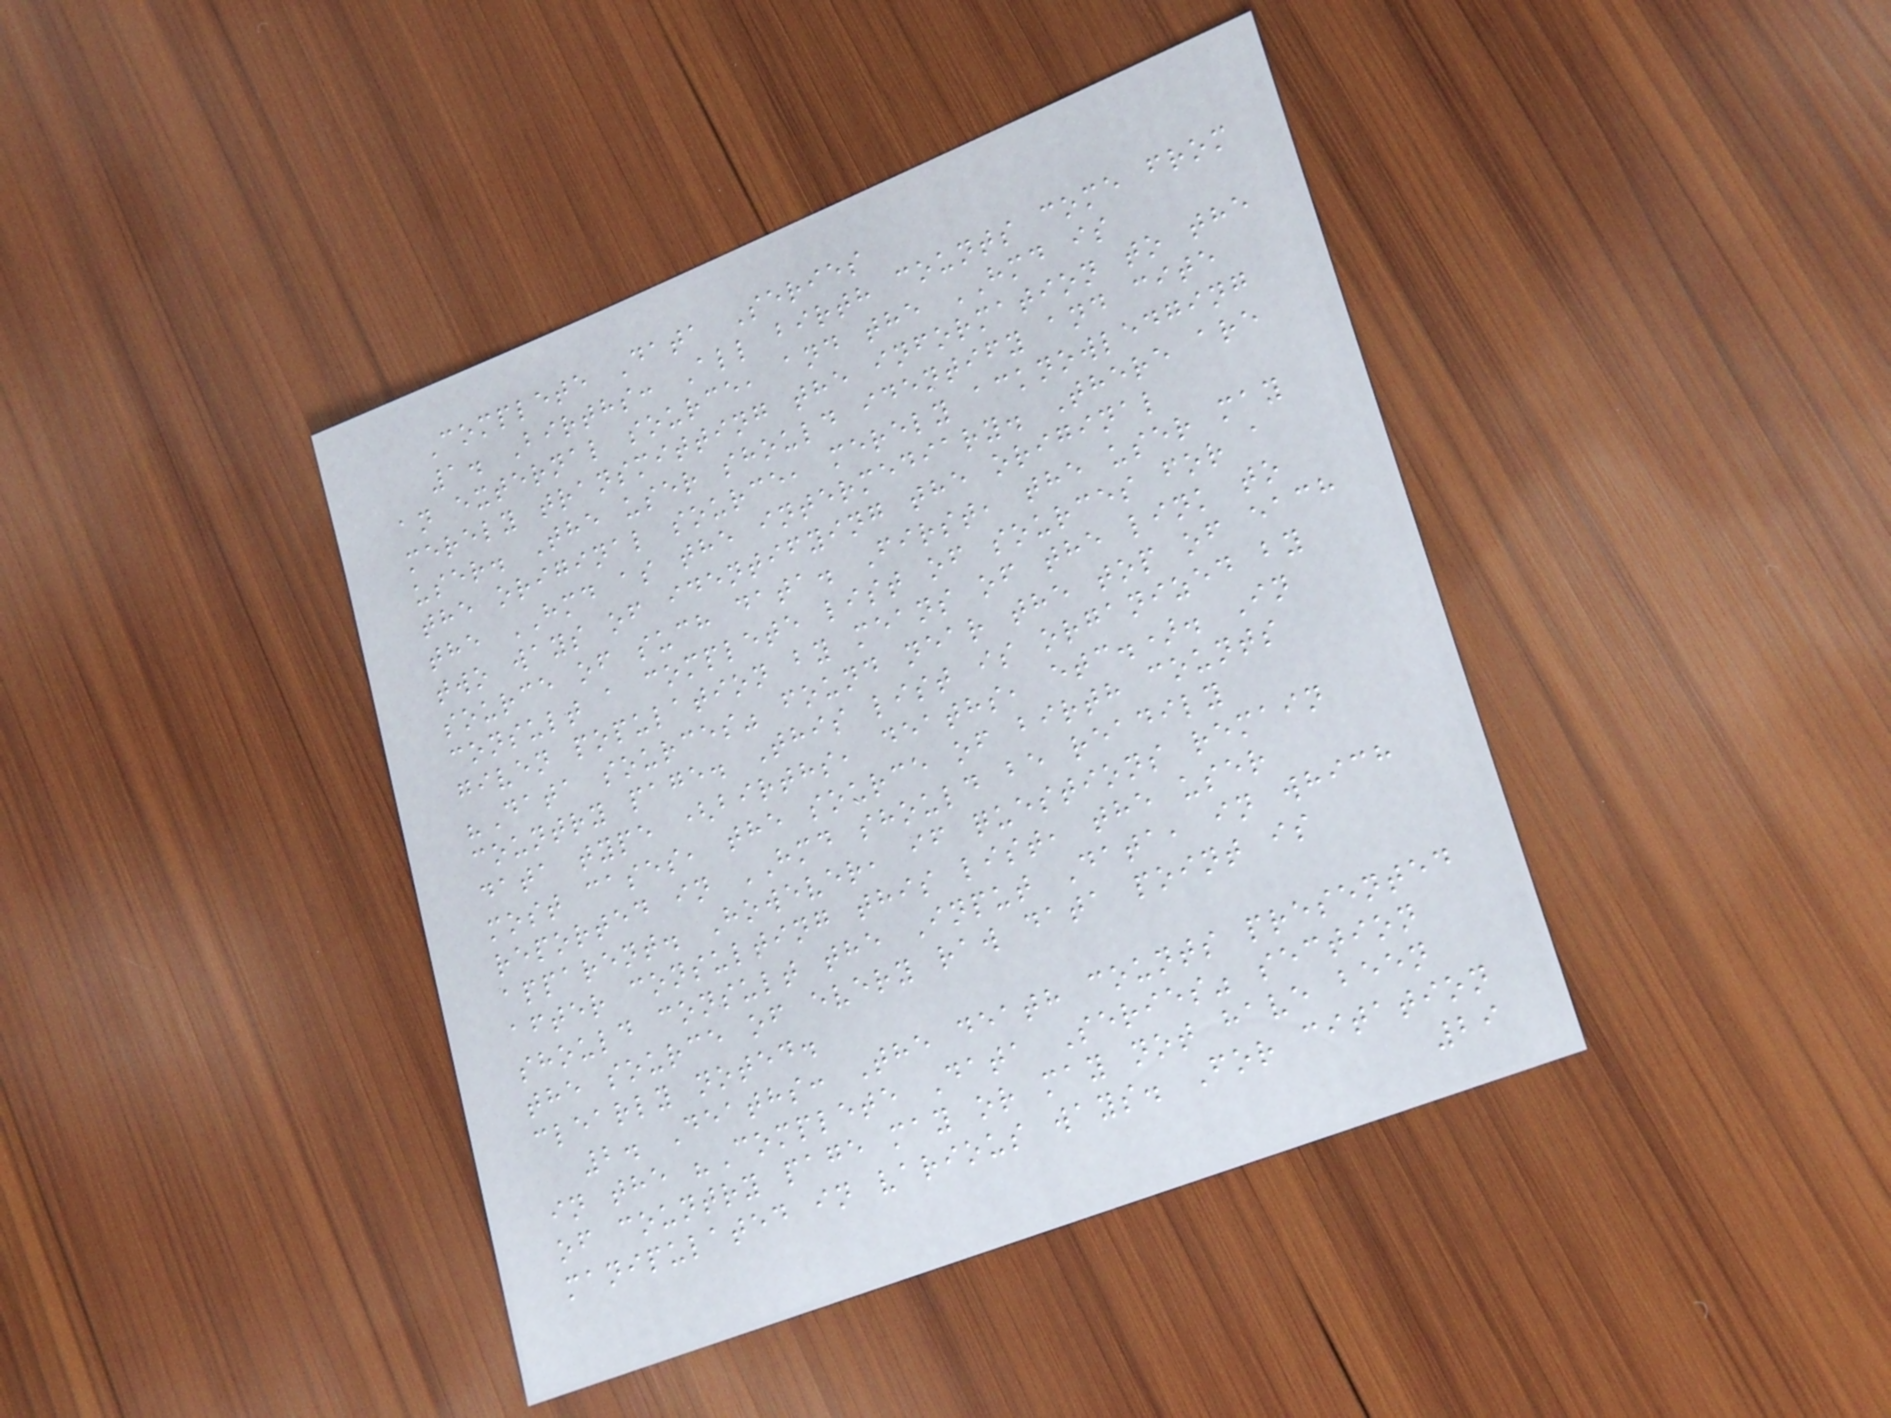Complete Data Series
1. Births: All birth counts come from
an external source, and the HMD is
merely transmitting the information to the
user. The user should identify and cite
the original source, merely acknowledging
the HMD as the intermediary. There are
two ways of identifying the original
source of such data. First, the user may
consult a complete list of sources for a
given population by means of the link to
"Data sources" found near the top of each
country page. This list is organized by
data type (births, deaths, etc.). In
most cases, the source of birth counts
reported in HMD should be readily
apparent. However, if questions remain
after consulting this list, the user
should consult the Input Data, in which
the source of every raw data point is
clearly noted.
2. Deaths: The death counts presented
in the "Complete Data Series" section
of country page may or may not have been
manipulated in various ways. For citation
29
